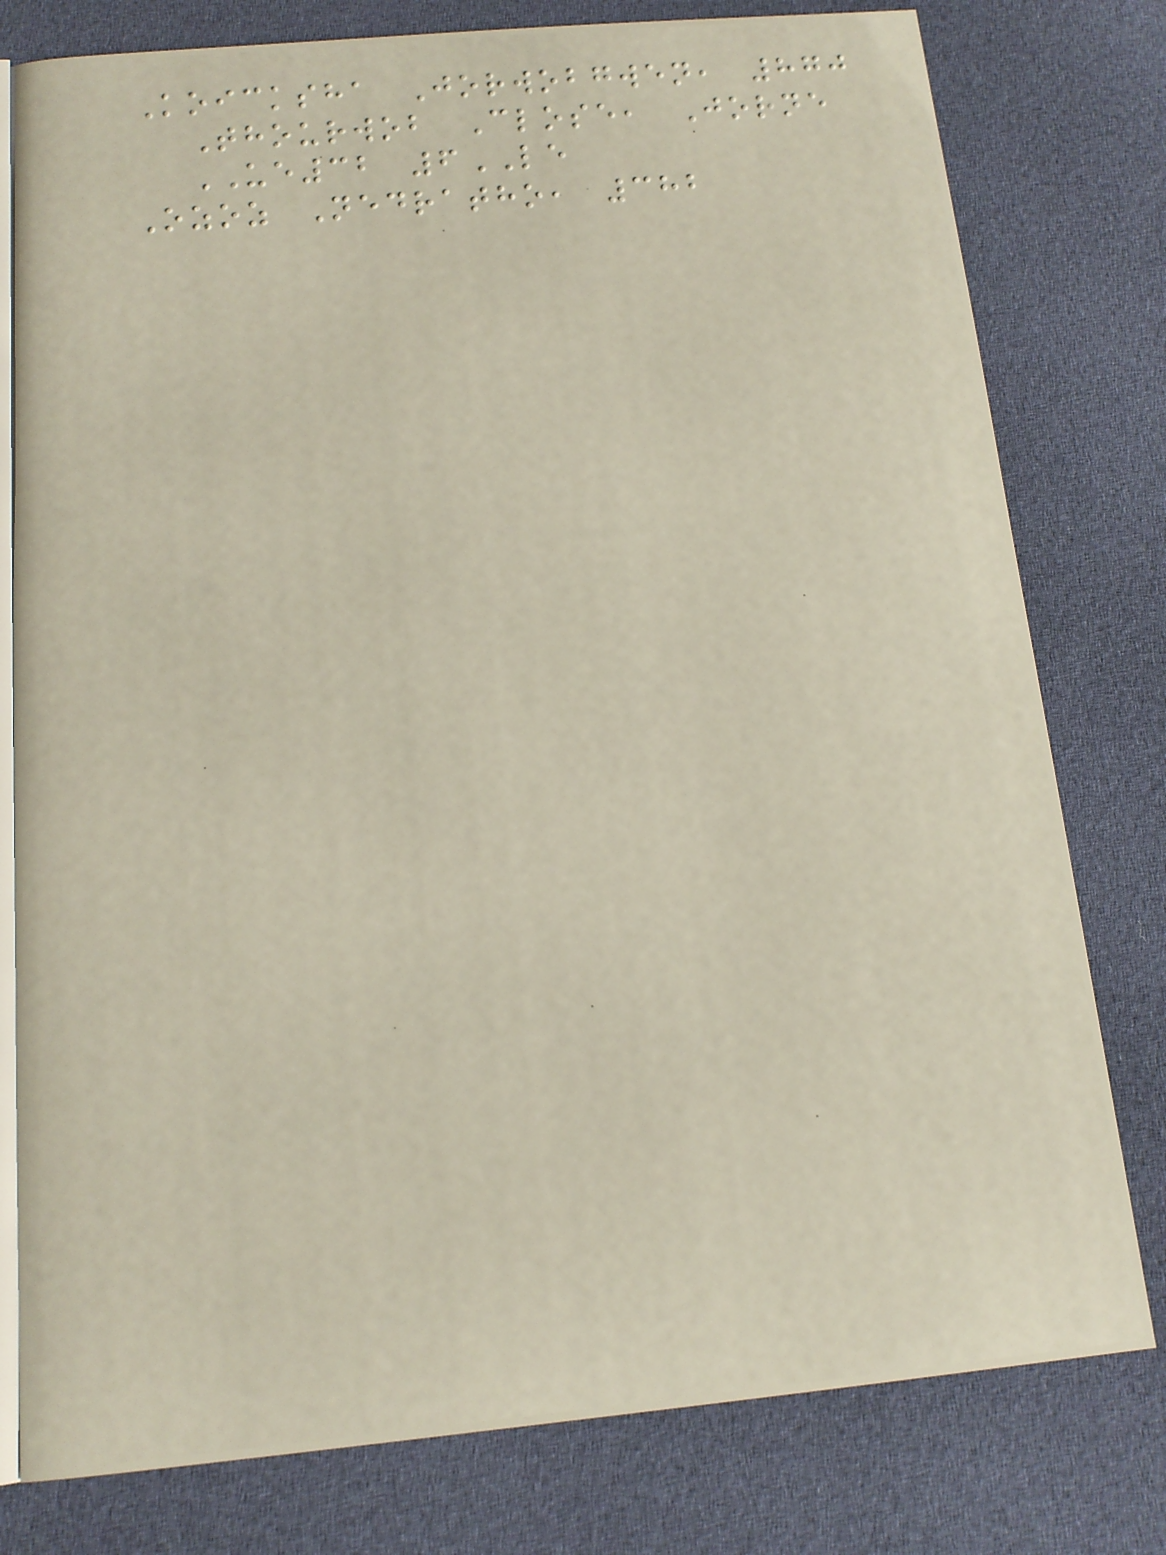Koicksha Jorwobgwen, 870
Thourwob Close, Jorne
UE32 6LE
Ozoz Nedratho, 382
